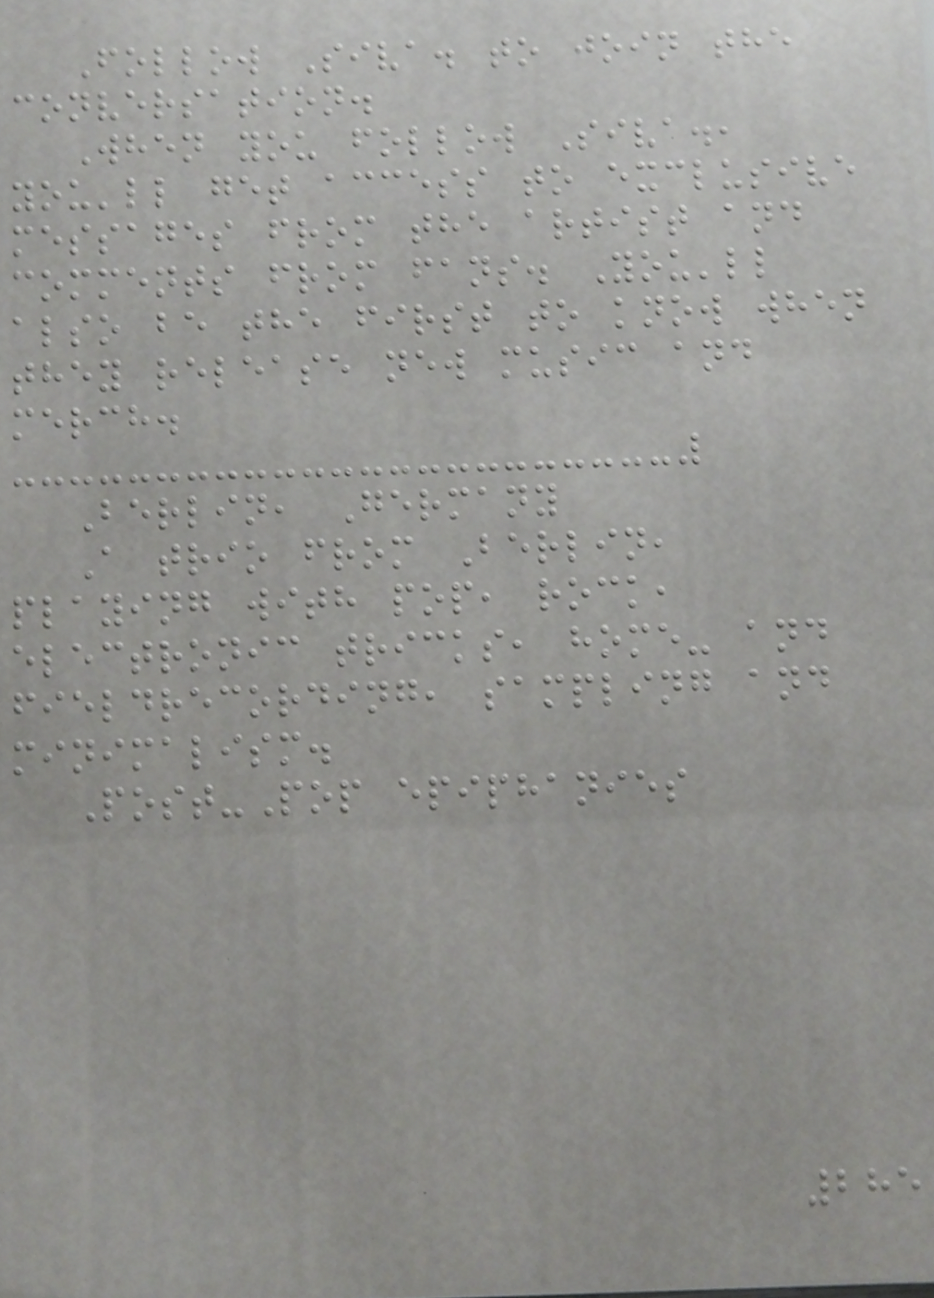Follow Siva. to join the
conversation.
When you follow Siva.,
you'll get access to exclusive
messages from the artist and
comments from fans. You'll
also be the first to know when
they release new music and
merch.
Berlin, Germany
A trio from Berlin,
playing with pop, rock,
electronic tricks, home- and
fieldrecording, sampling and
minimalism.
Post-Pop epiphanies
285
